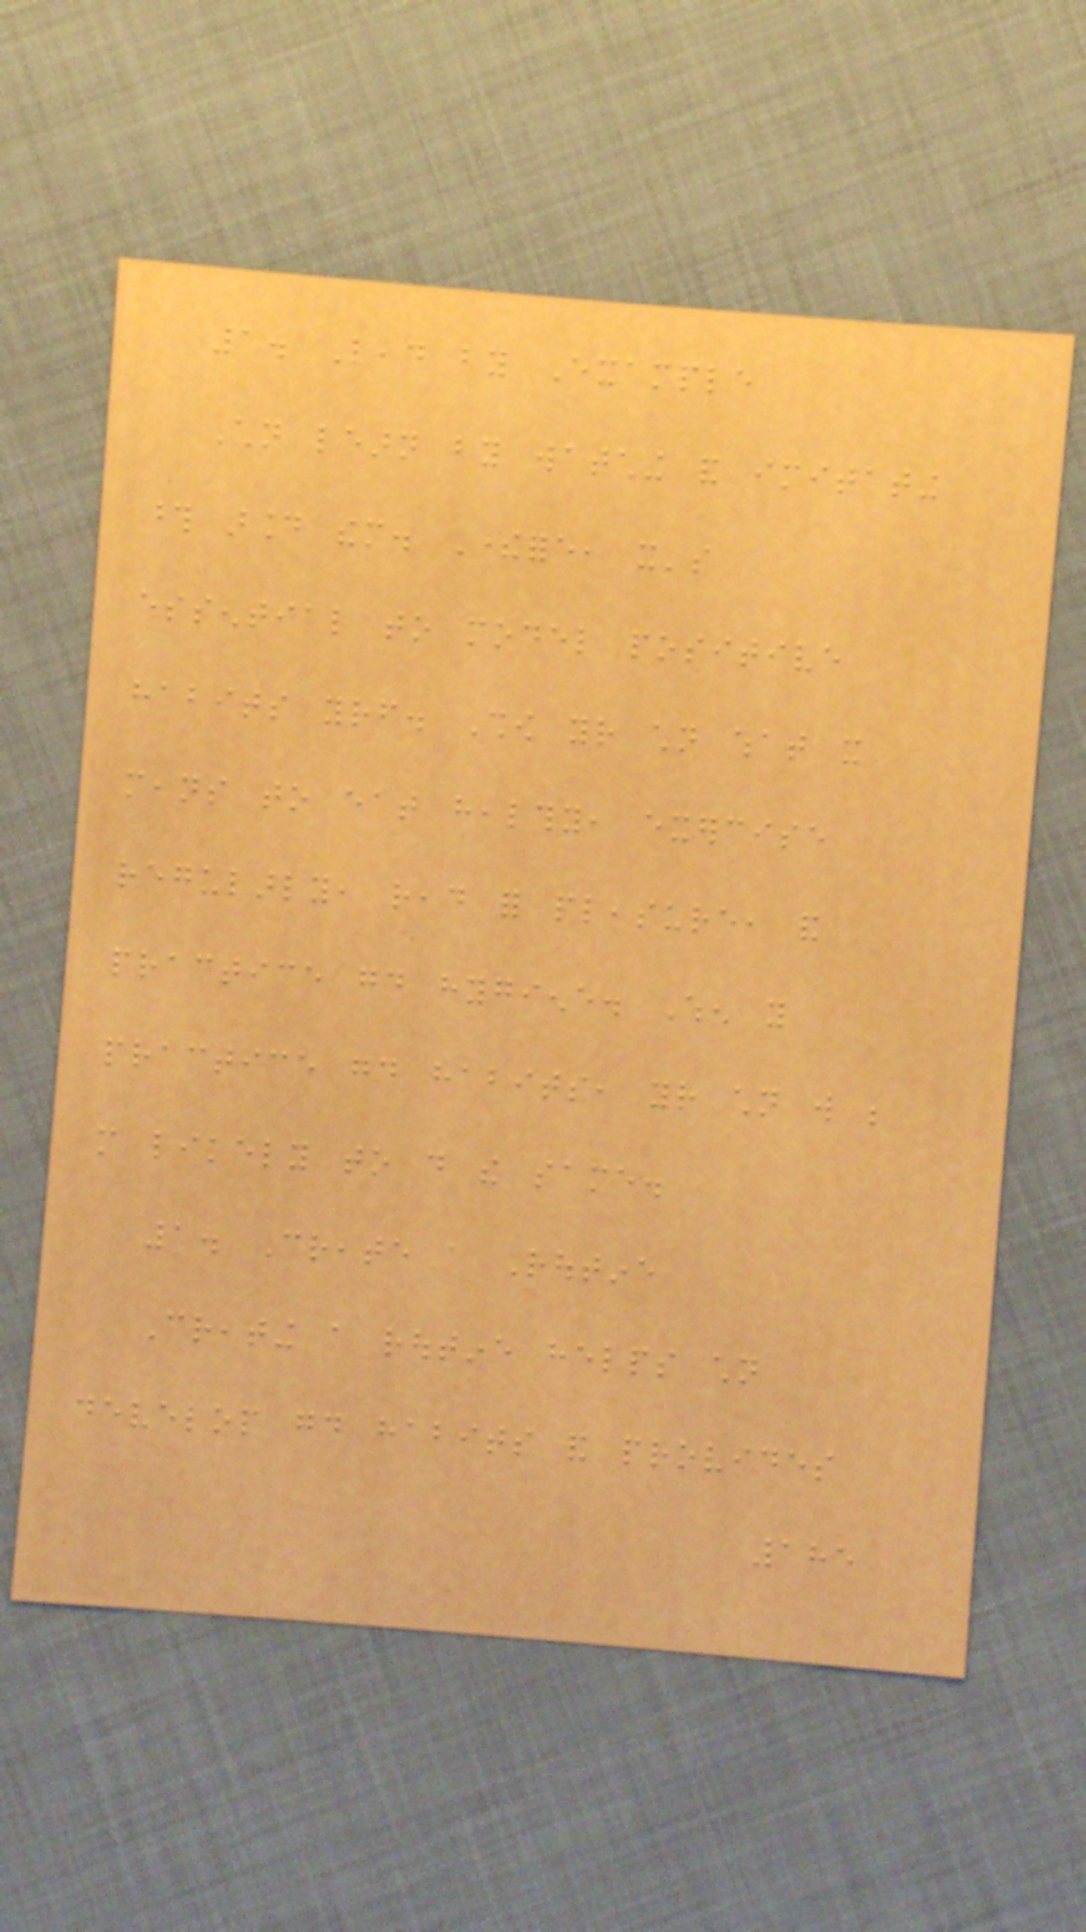1. Lead by Example
Children learn by watching and imitating
those around them. Therefore, it's
essential to model positive
habits yourself. Show your children what it
means to eat healthy, exercise
regularly, read for pleasure, and
practice good hygiene. When you
practice good habits, your children will be
more likely to do the same.
1. Create a Routine
Creating a routine helps children
develop good habits and provides
185
